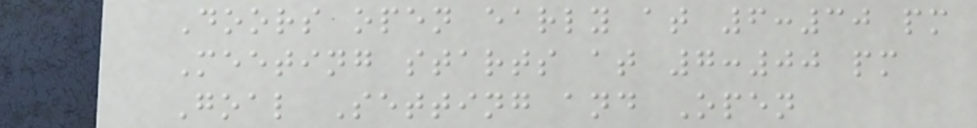Doors open early at 6:30 pm
Meeting starts at 7:00 pm
Goal Setting and Open
